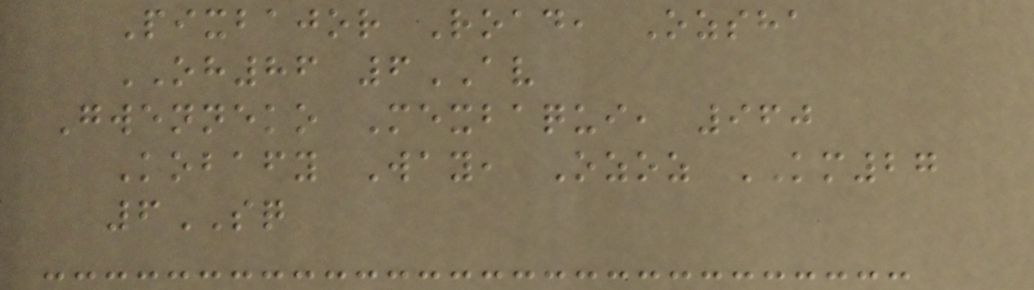Pixbajor Road, Ozsha
OH86 6AV
Gwenneko Mexbaqui, 960
Kobafy Way, Ozoz KM27
6SQ
